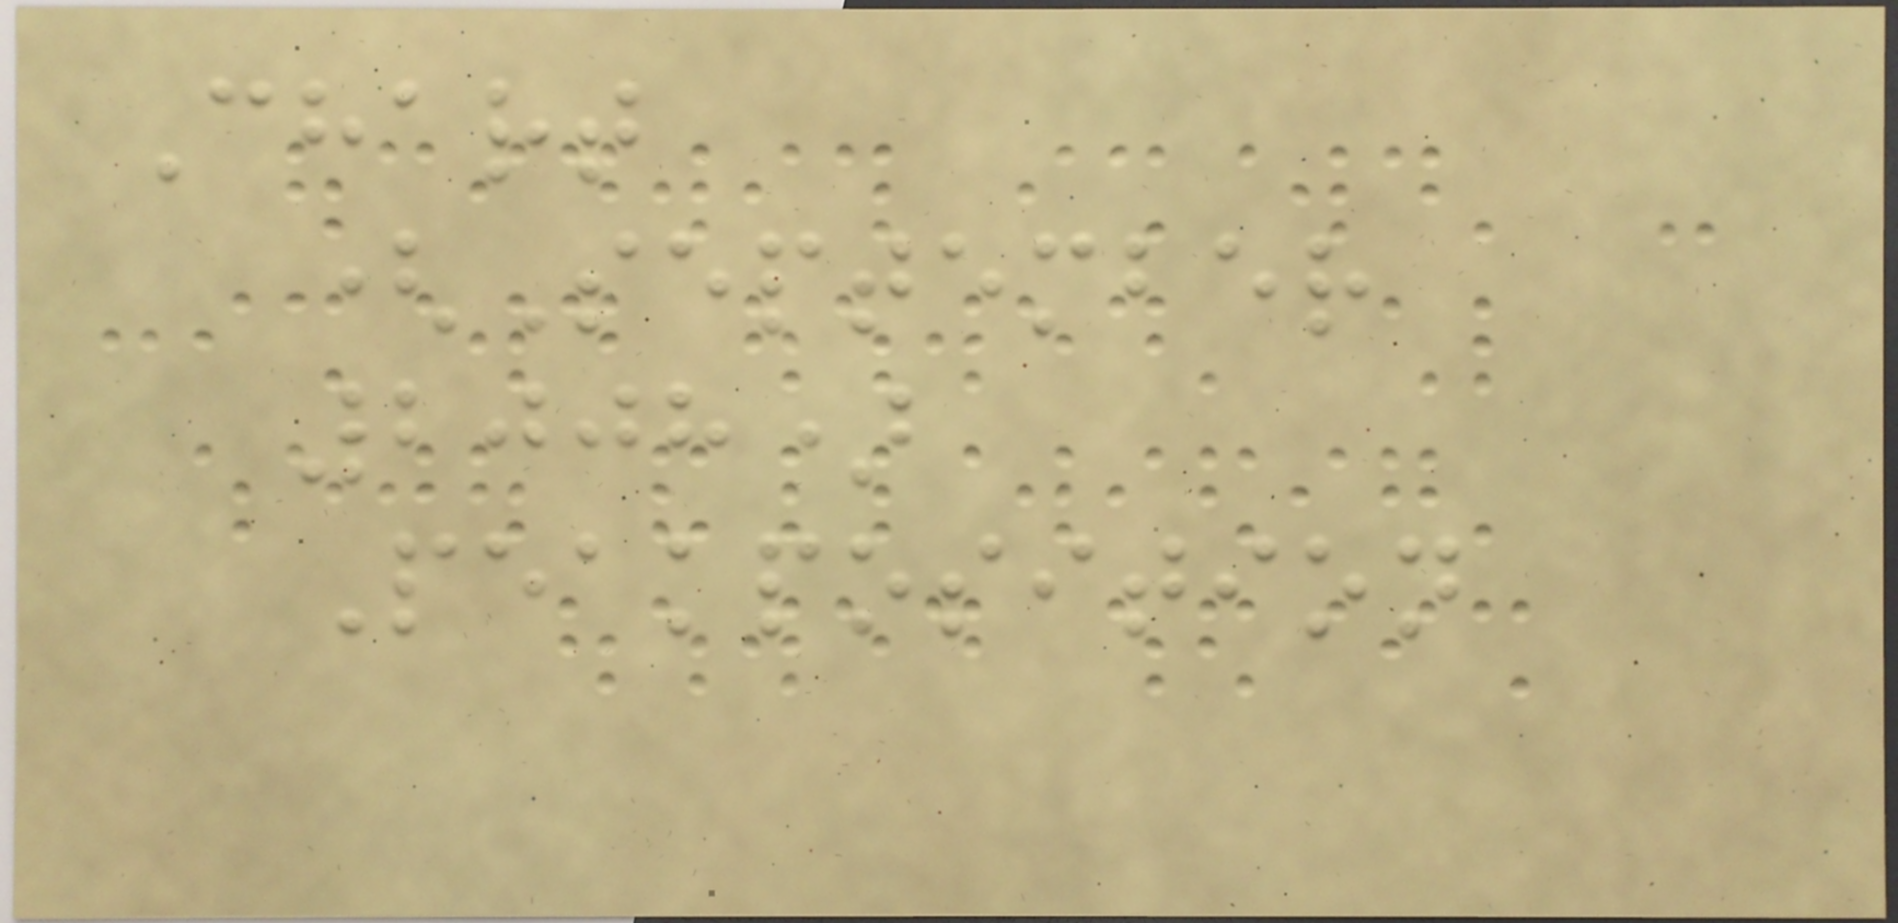Chart
(September
2008)
Peakposition
